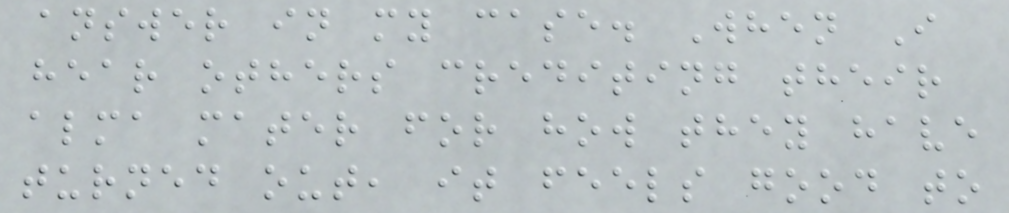answer in my case. When I
hear others crediting their
alma mater for how they have
turned out, it feels good to
